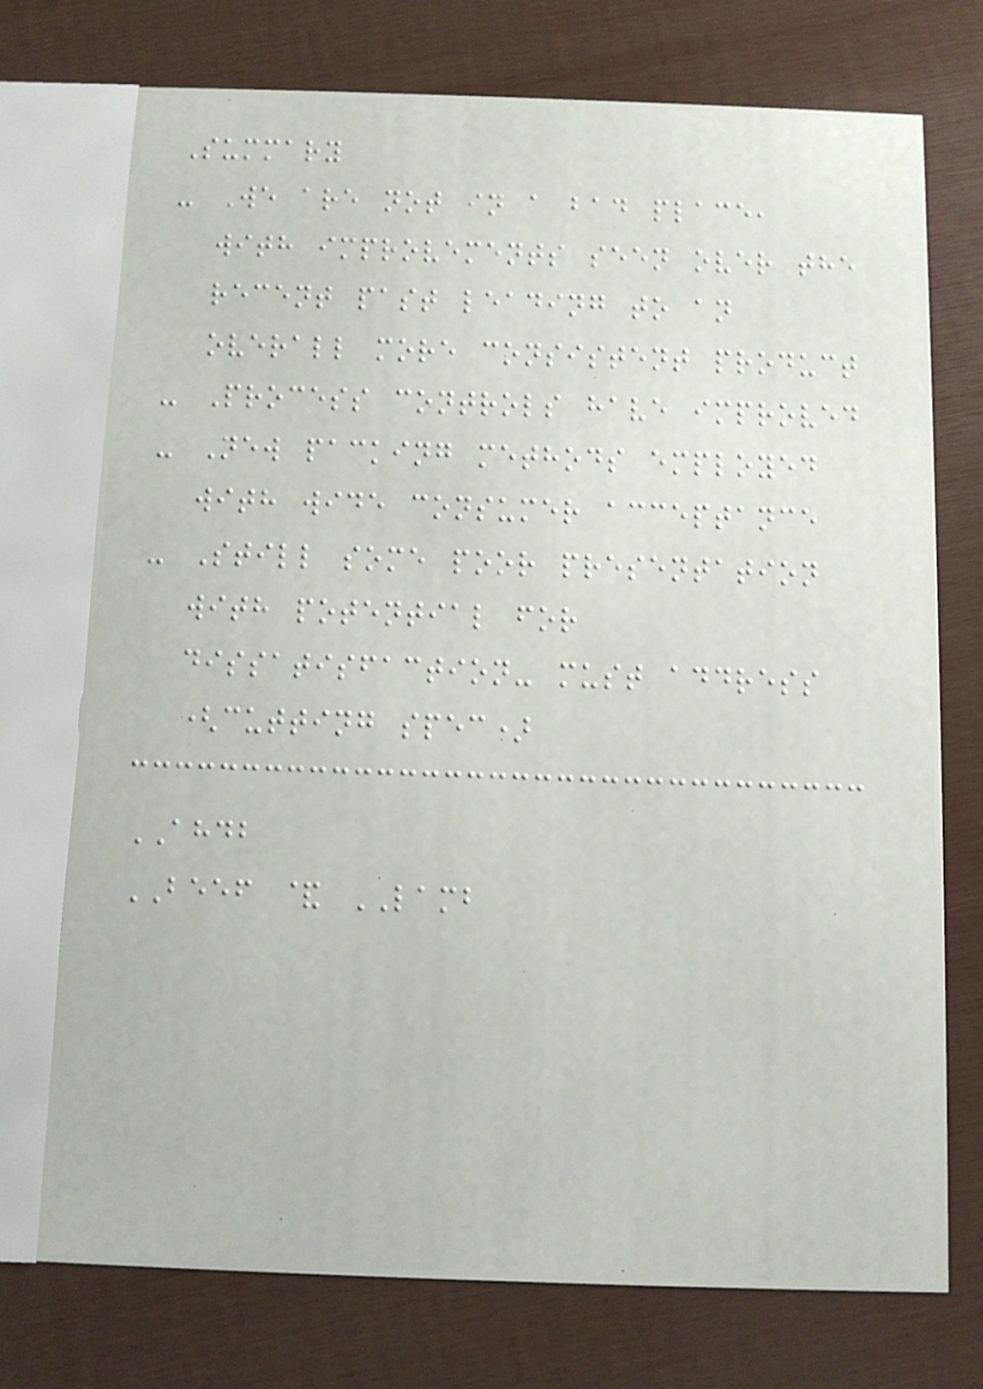Summary
- We are not in a bad place,
with improvements seen over the
recent past leading to an
overall more consistent product
- Process controls have improved
- New packing methods employed
with wide consumer acceptance
- Still some poor presentation
with potential for
dissatisfaction- must address
(cutting spec)
AHDB
BEEF & LAMB
